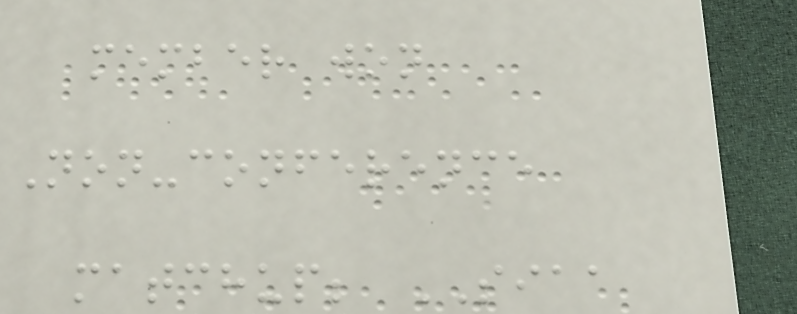member won
Non-conference
matchup; SIAA
